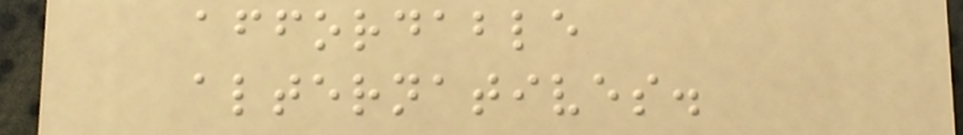affordable
alternatives.
